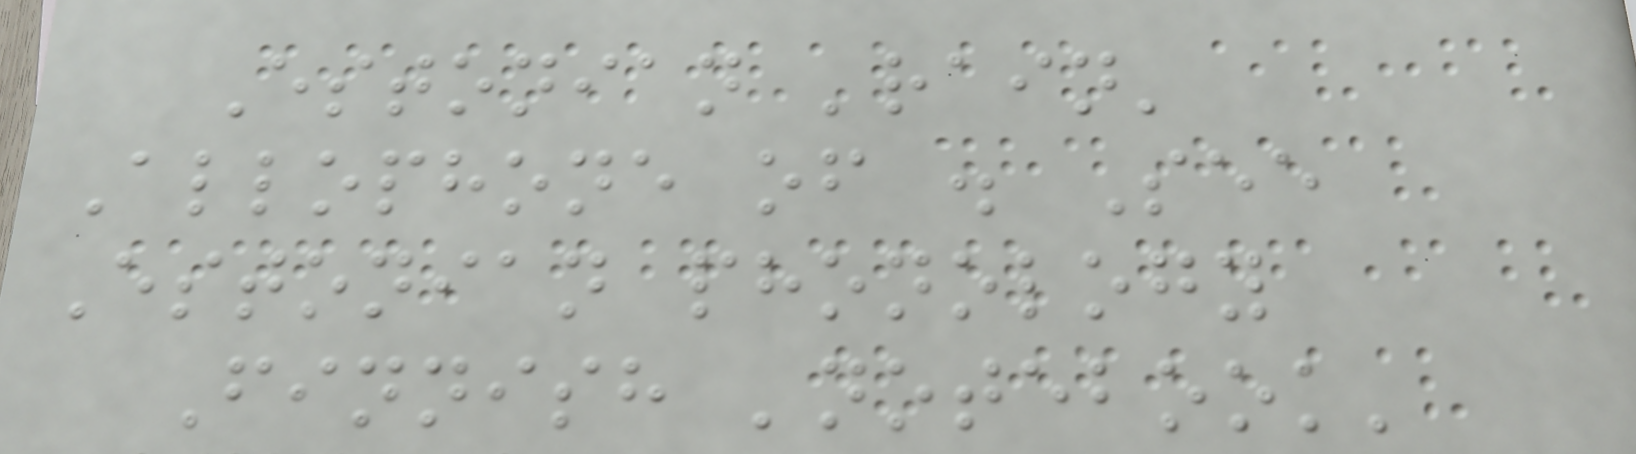Estonian 'rain'
Allophone of . See
Estonian phonology
Finnish 'notebook'
